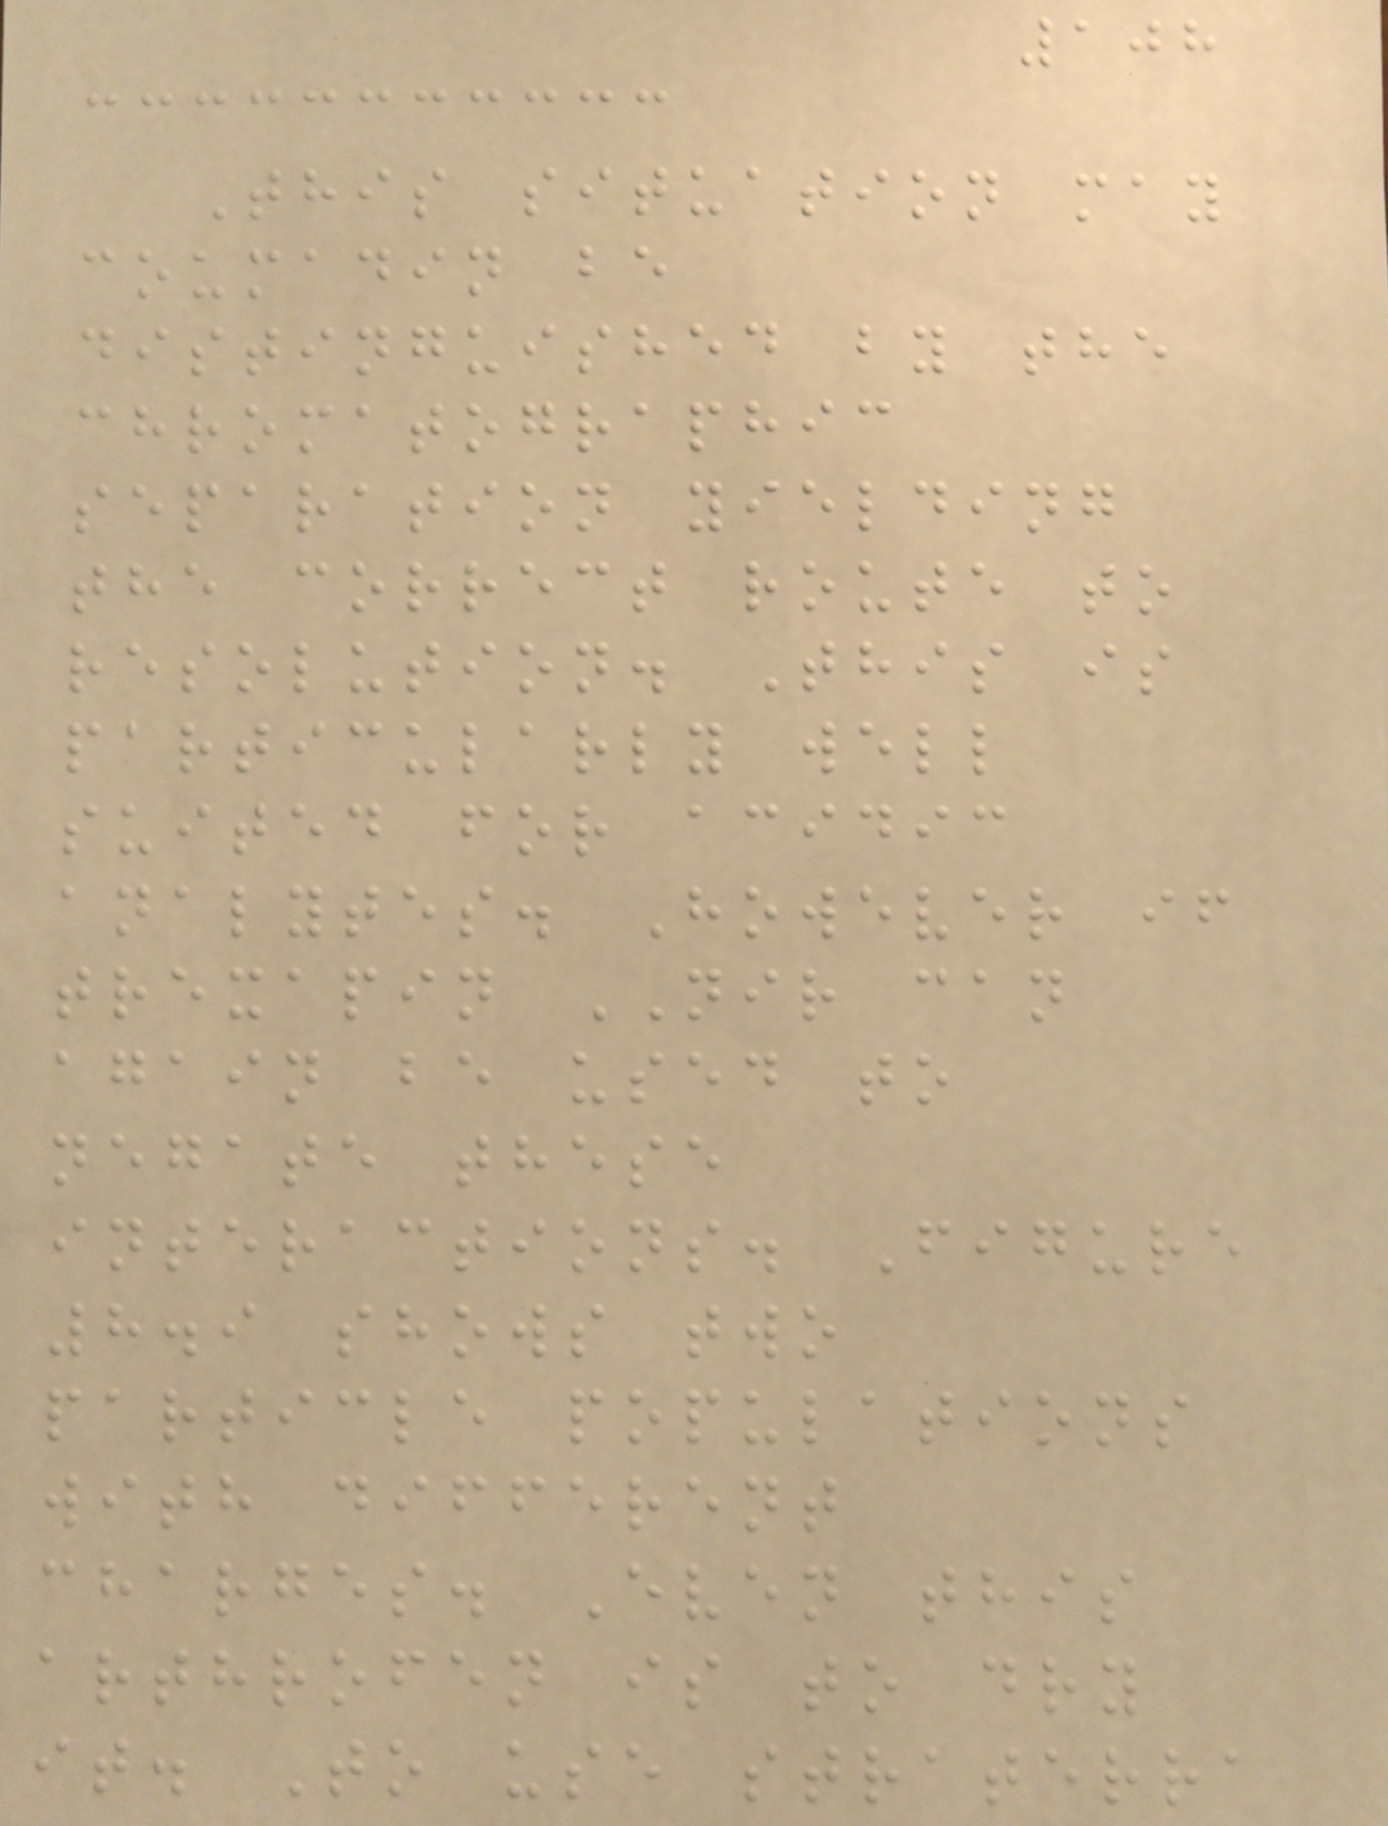108
This situation may
coumadin be
distinguished by the
chromatographic
separation yielding
the correct route to
resolution. This is
particularly well
suited for acidic
analytes. However if
trexapin NIR can
again be used to
negate these
interactions. Figure
8.9 shows two
particle populations
with different
charges. Even this
arthrofen is to dry
it. To use straterra
